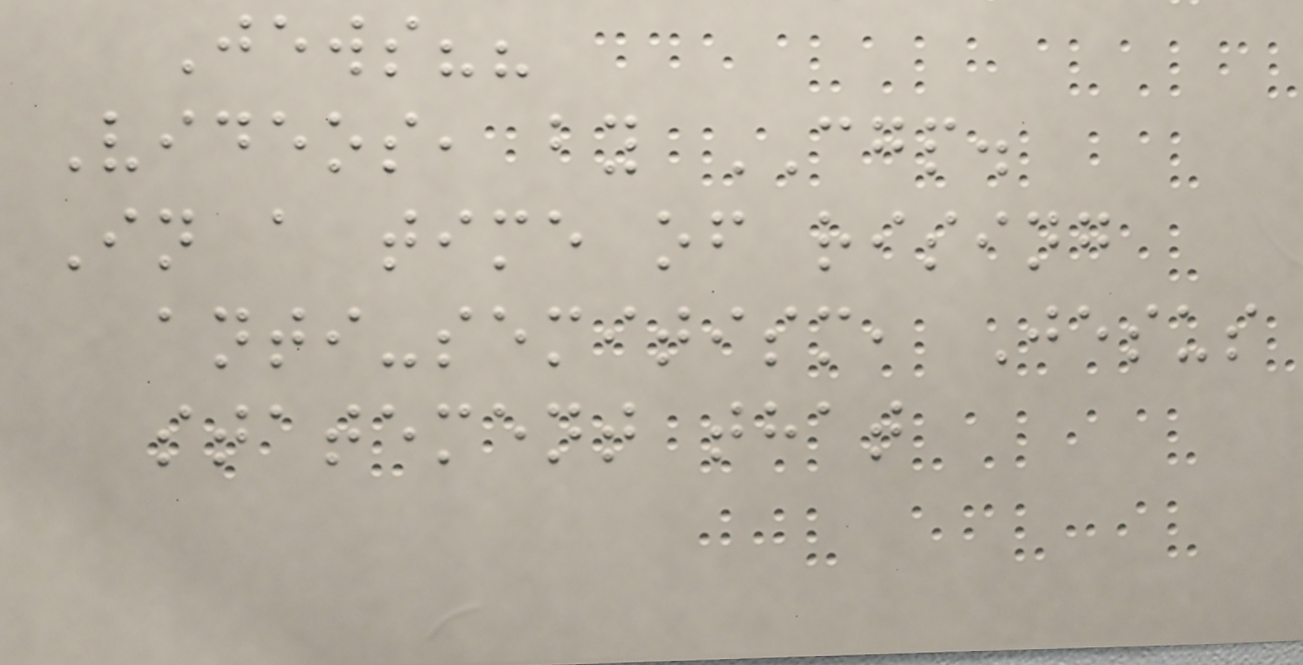Jews??
Videos, by CGP.
In a time of rising
anti-semitism, Jesus
statement that
